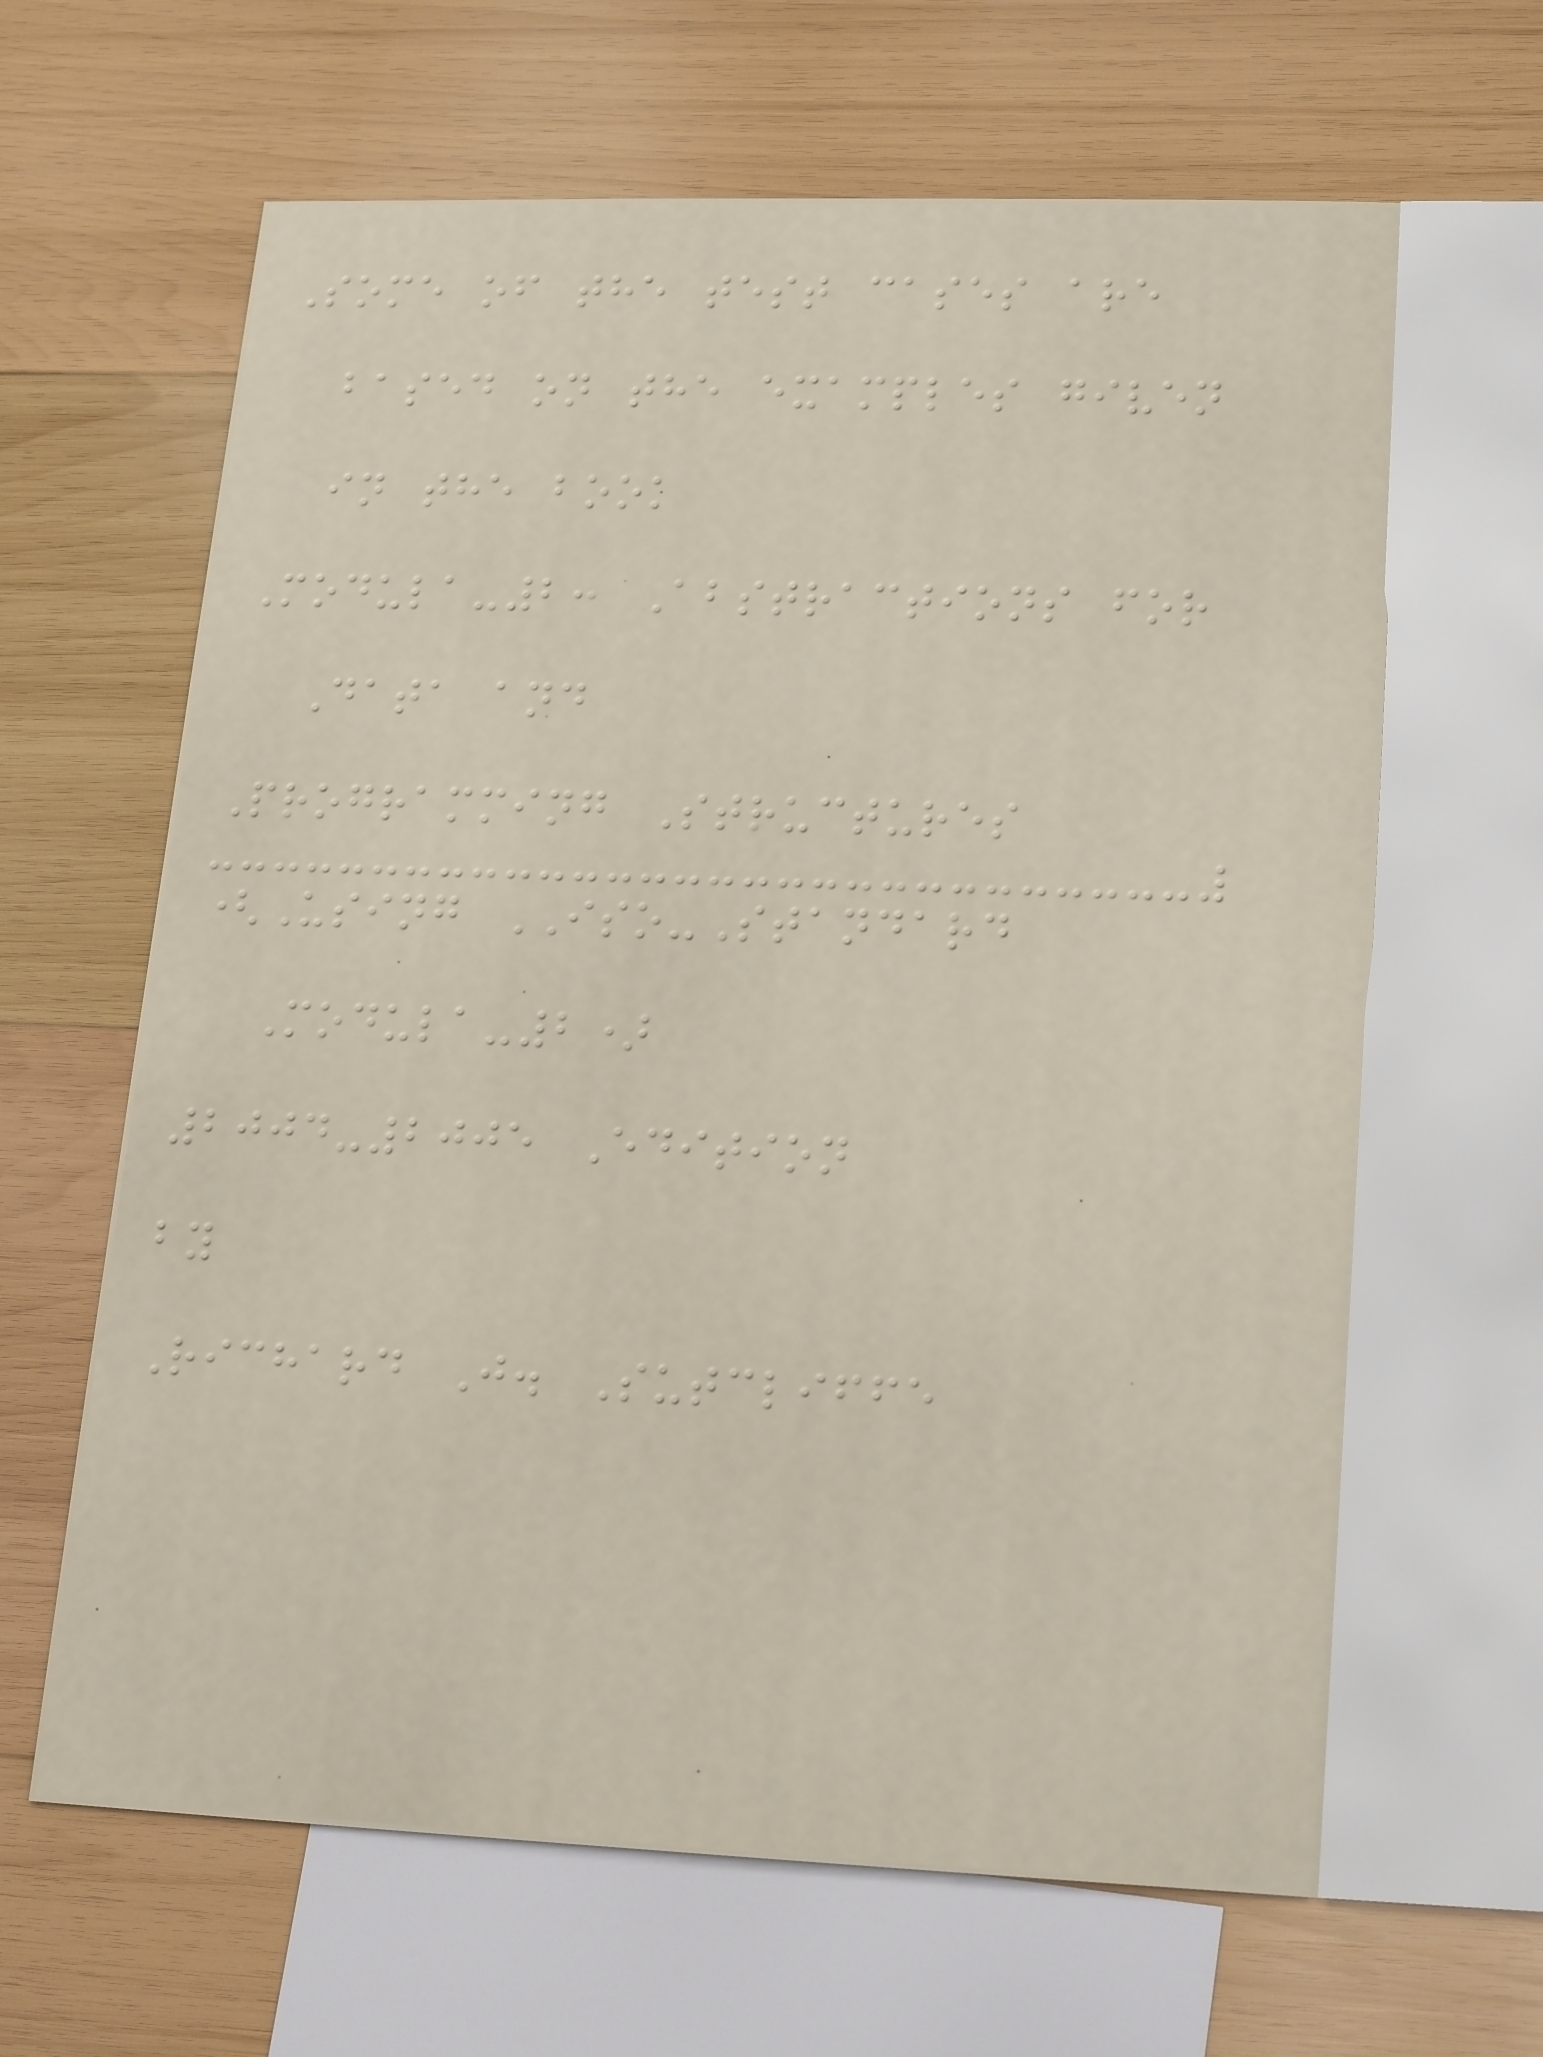Some of the test cases are
based on the examples given
in the book
Modula-2: Abstractions for
Data and
Programming Structures
(Using ISO-Standard
Modula-2)
2004-2005 Edition
by
Richard J. Sutcliffe
